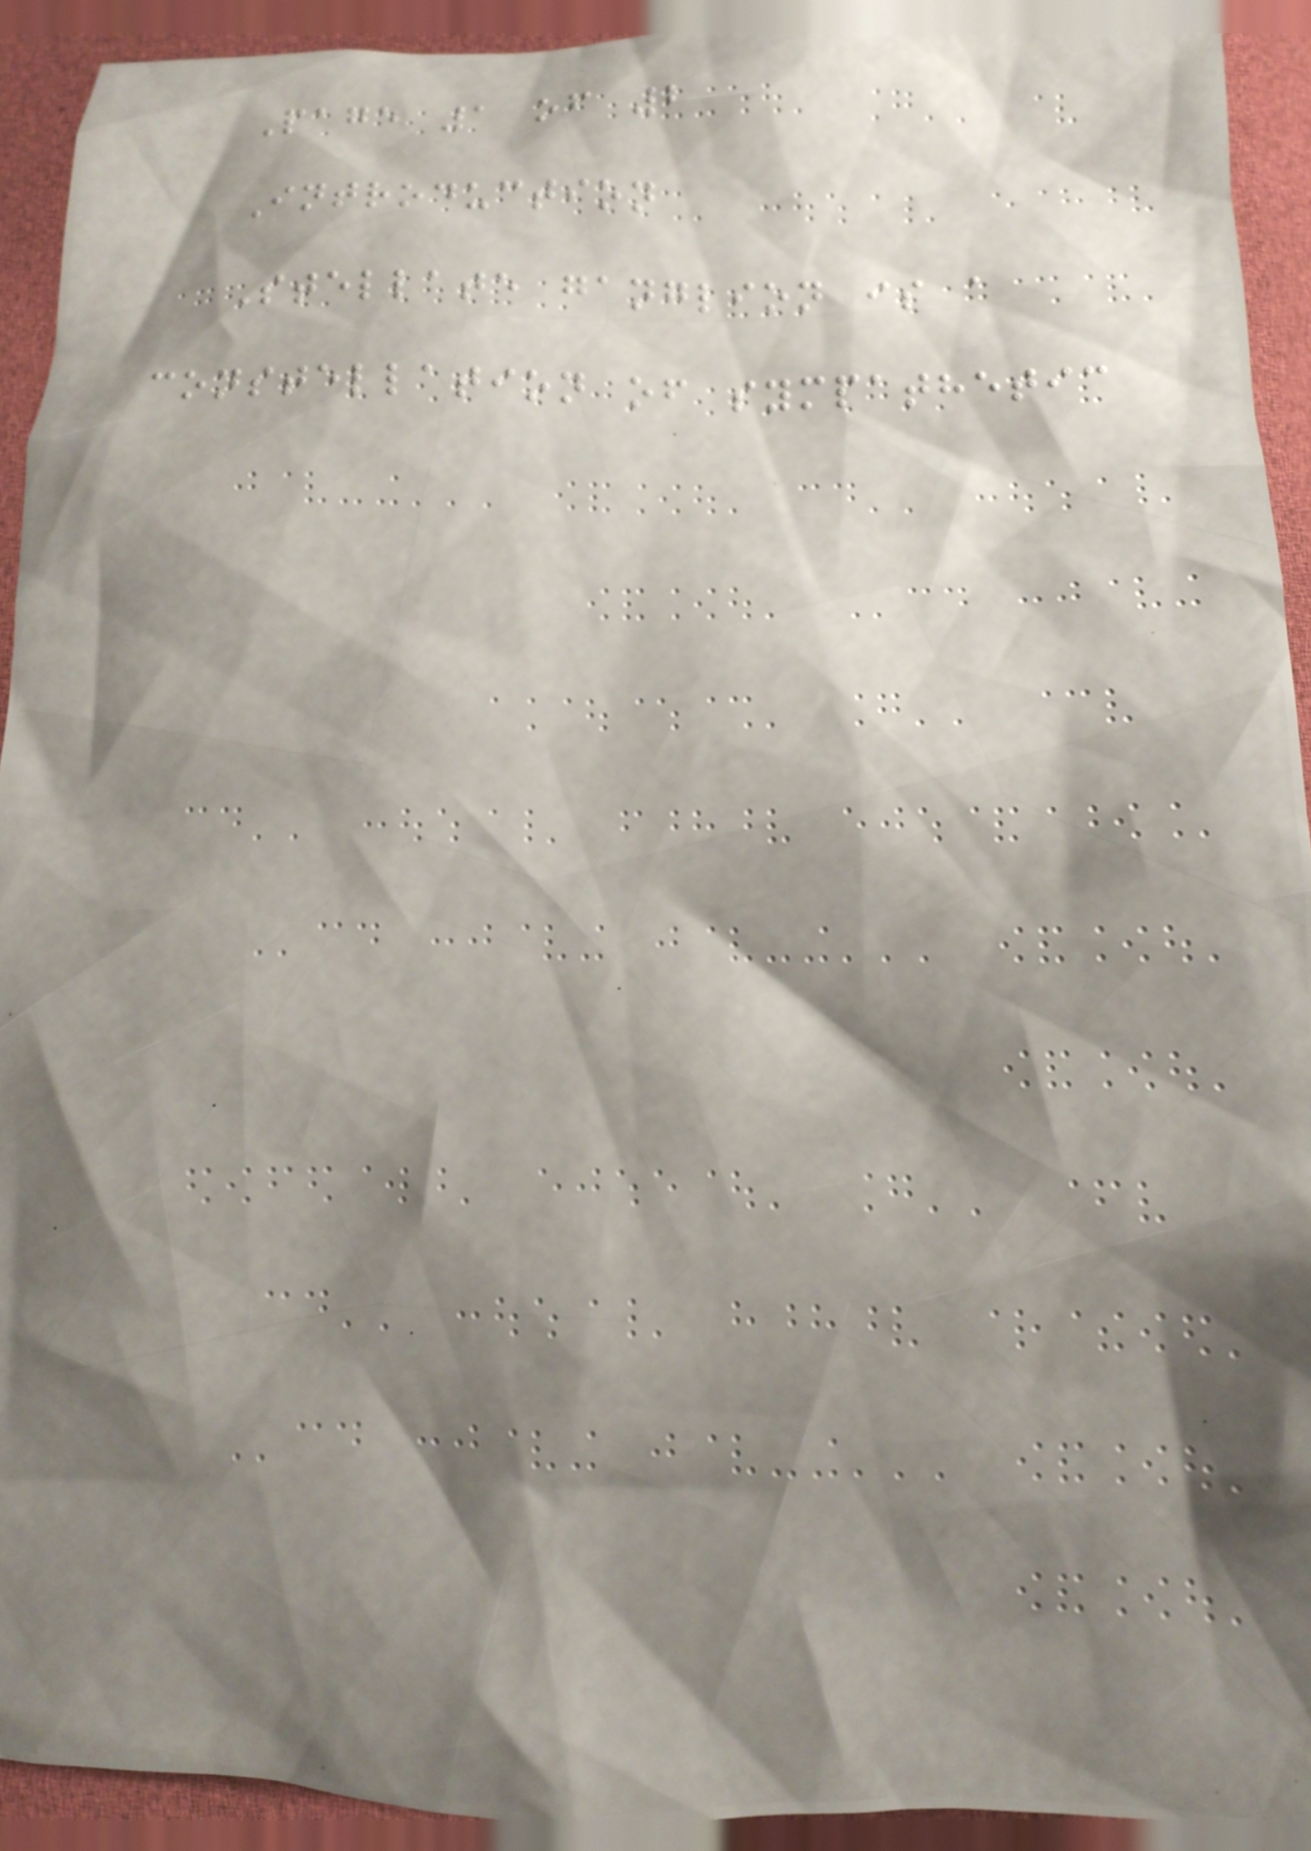Page 1 of 2
Introduction
Stellate ganglion is a
constellation of sympathetic
